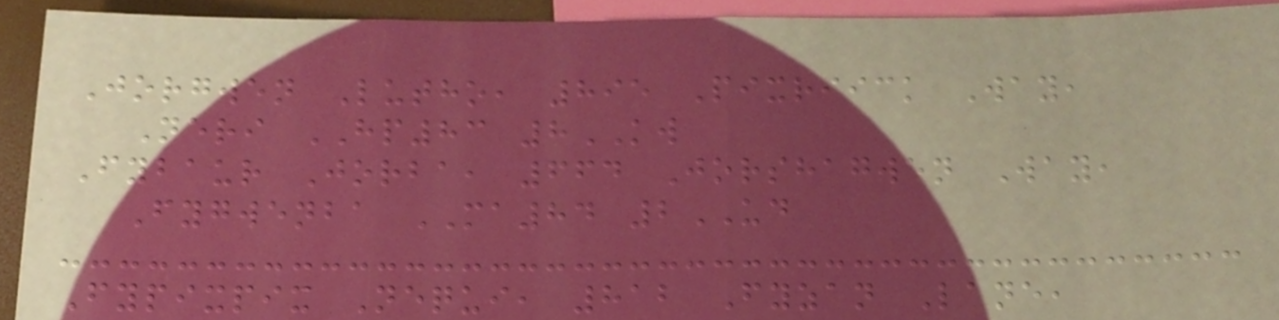Jorgwen Lutho, 895 Pixriick Way,
Neri HP83 8KW
Fybaur Jorba, 664 Jorshagwen Way,
Fygwenba MA84 2UD
Fypixpix Nequi, 812 Fyzan Lane,
